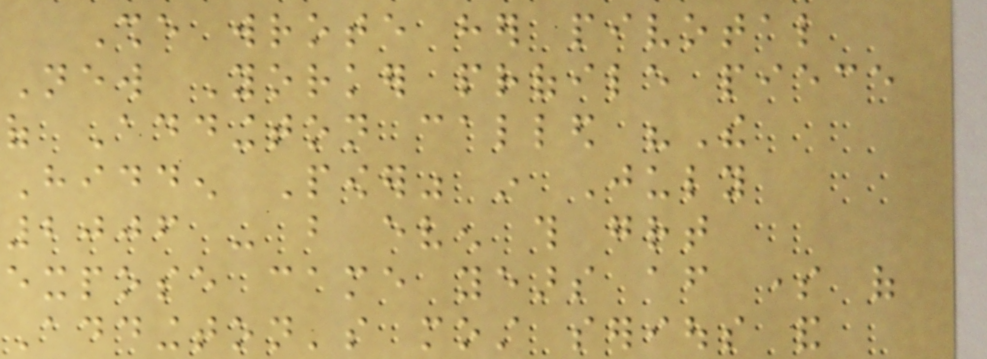She wrote her pivotal
New Yorker profile piece
of Addington called "The
Hidden Power" in July
2006 - but even this great
expose came years after some of
Addington's most serious and
